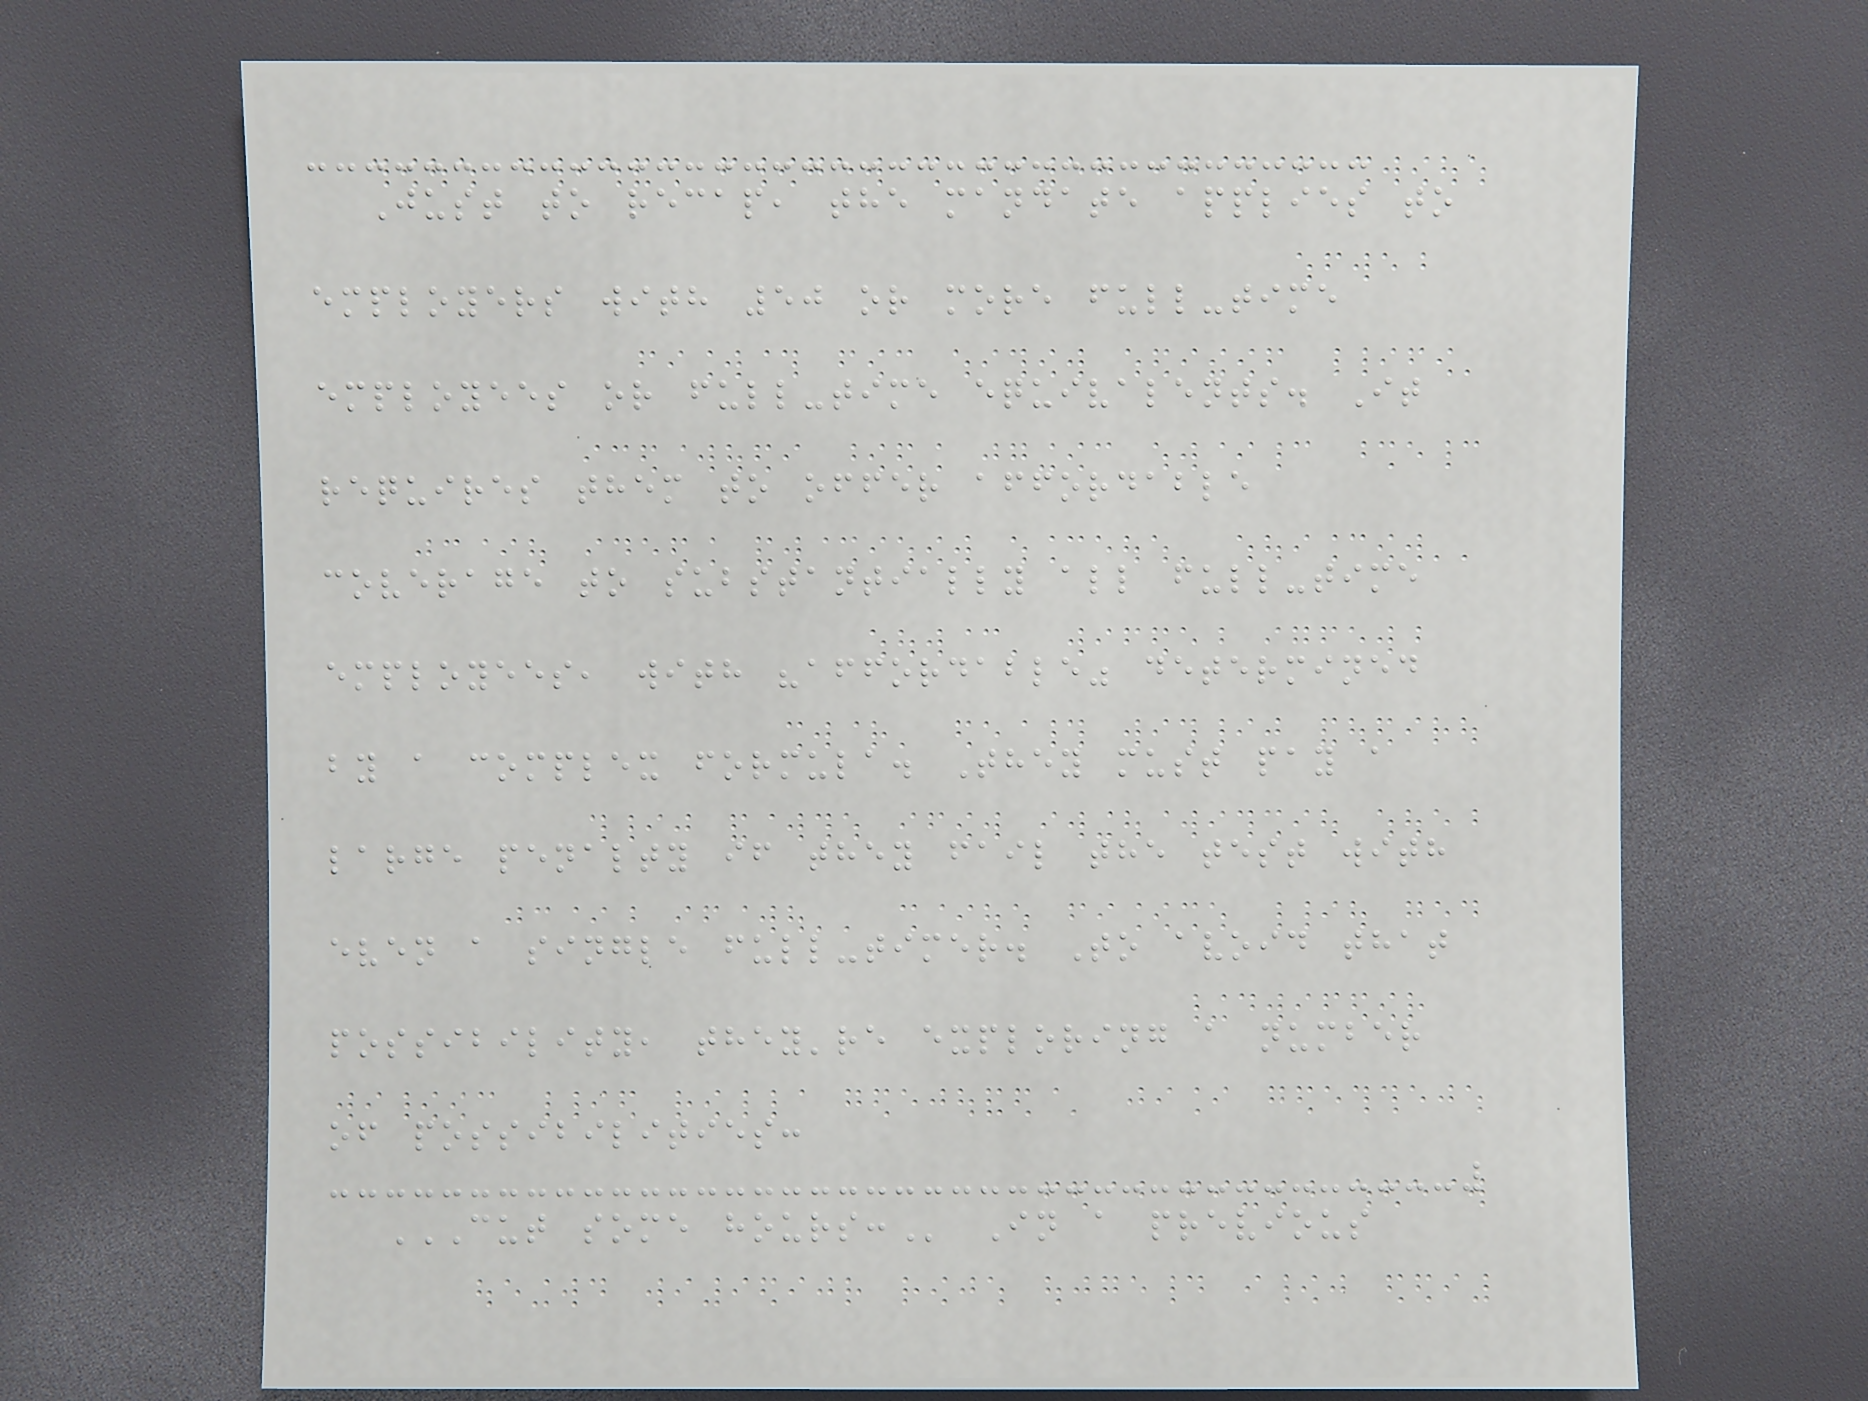Just to recap, the mandate applies to
employers with 50 or more full-time
employees or full-time equivalents. It
requires them to offer affordable
coverage to substantially all full-time
employees, with "affordable" determined
by a complex formula. They must pay a
large penalty if they fail the test with
even a single full-timer. To avoid that
possibility, they're exploring a number
of possibilities:
CUT SOME HOURS: In a previous
